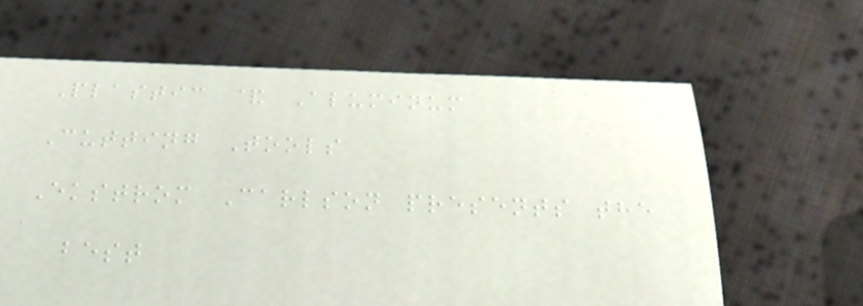Plastic & Aluminum
Cutting Tools
Ekstrom Carlson presents the
best
